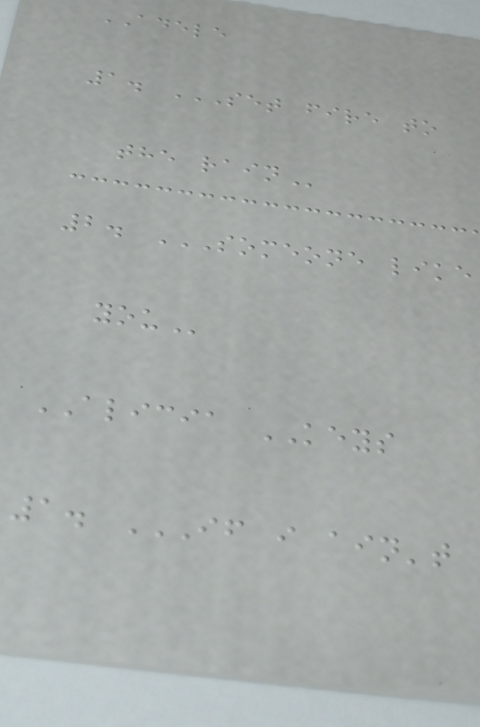ADELE
1. SET FIRE TO
THE RAIN
2. SOMEONE LIKE
YOU
ALICIA KEYS
1. IF I AIN'T
